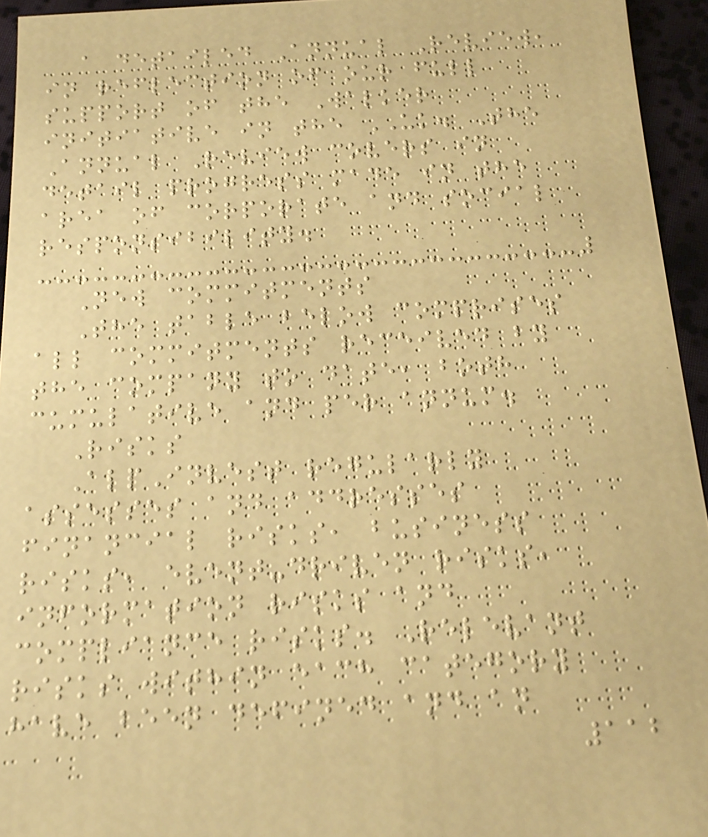a detailed Annual Review,
in reflection of our full
support of the Walker
initiative in the UK. The
Annual Review covers in
detail progress made in the
area of corporate and social
responsibility.
New commitments
The table below comprises
all commitments received by
the company to date, both
cumulative and per annum.
Risks
AlpInvest regularly
assesses and addresses
financial risks, business
risks, event-driven risks,
information risks and
compliance risks. Relevant
risks within each category
have been defined and an
112
